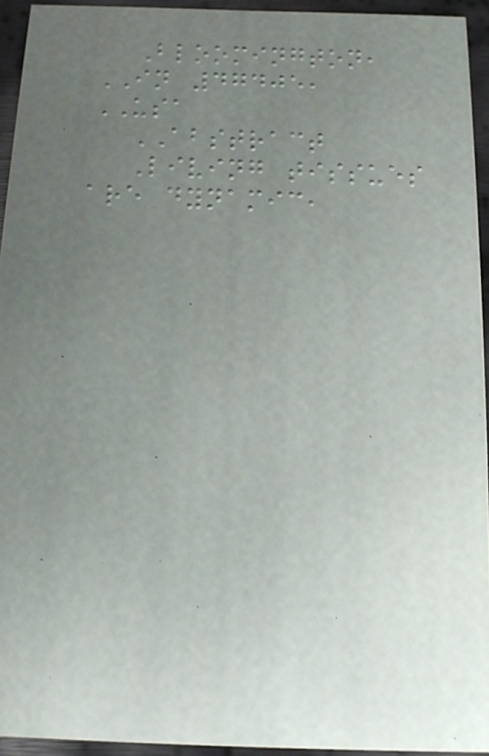Bloomington,
IN 47405,
USA
ABSTRACT
Living tissues
are dynamic,
